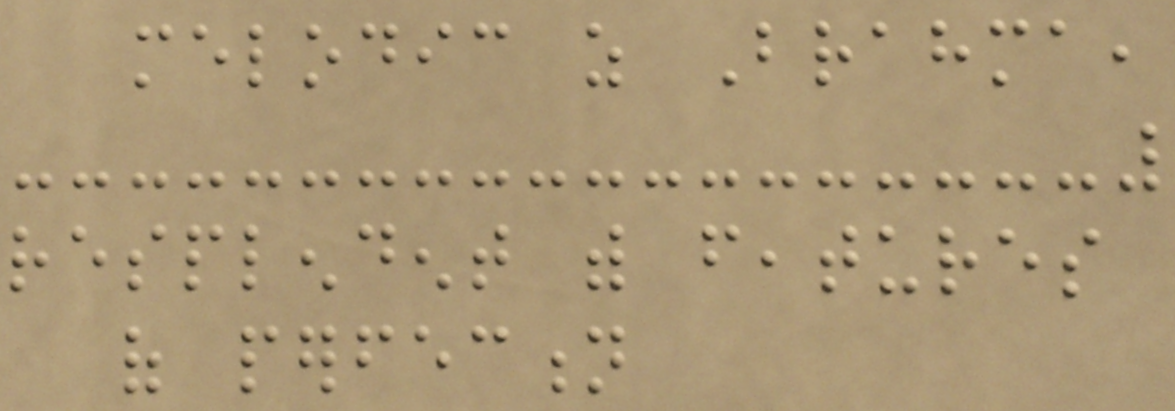melodic as Brahma,
resplendent with features
of perfection
